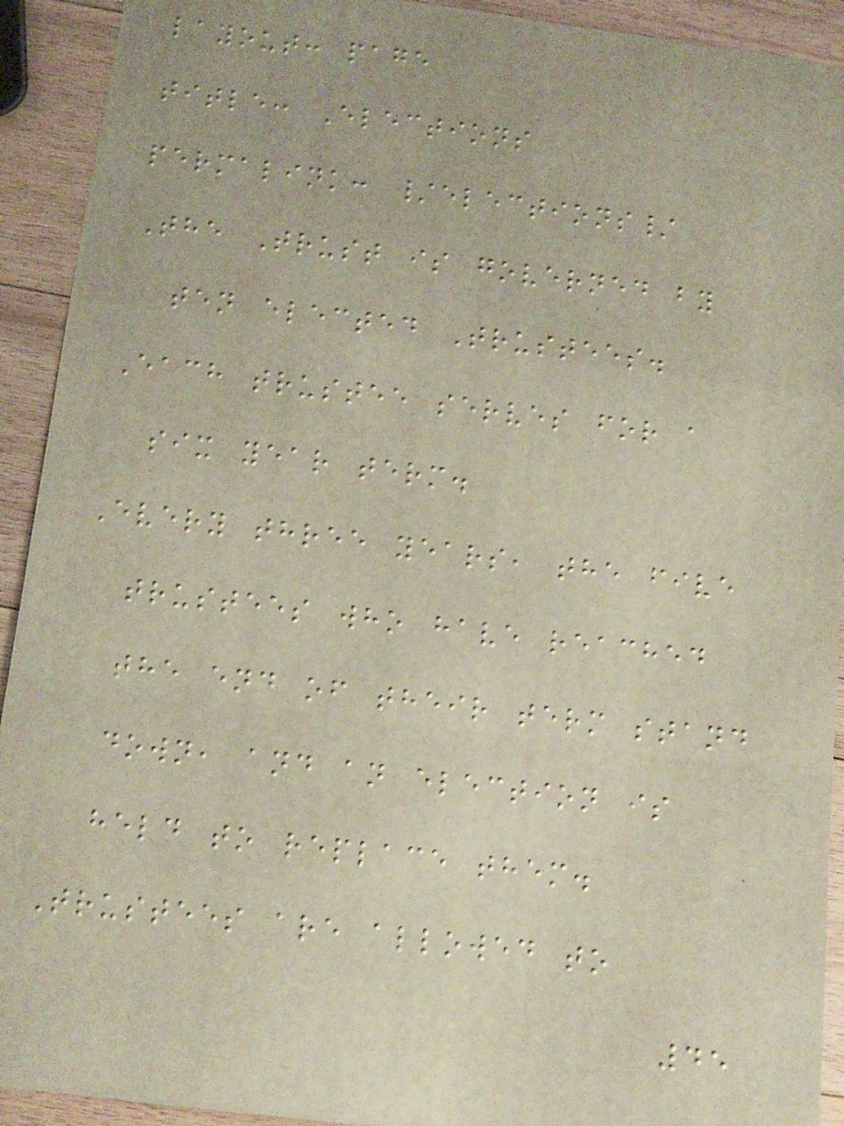layout: page
title: Elections
permalink: /elections/
The Trust is governed by
ten elected Trustees.
Each trustee serves for a
six year term.
Every three years, the five
trustees who have reached
the end of their term stand
down, and an election is
held to replace them.
Trustees are allowed to
45
